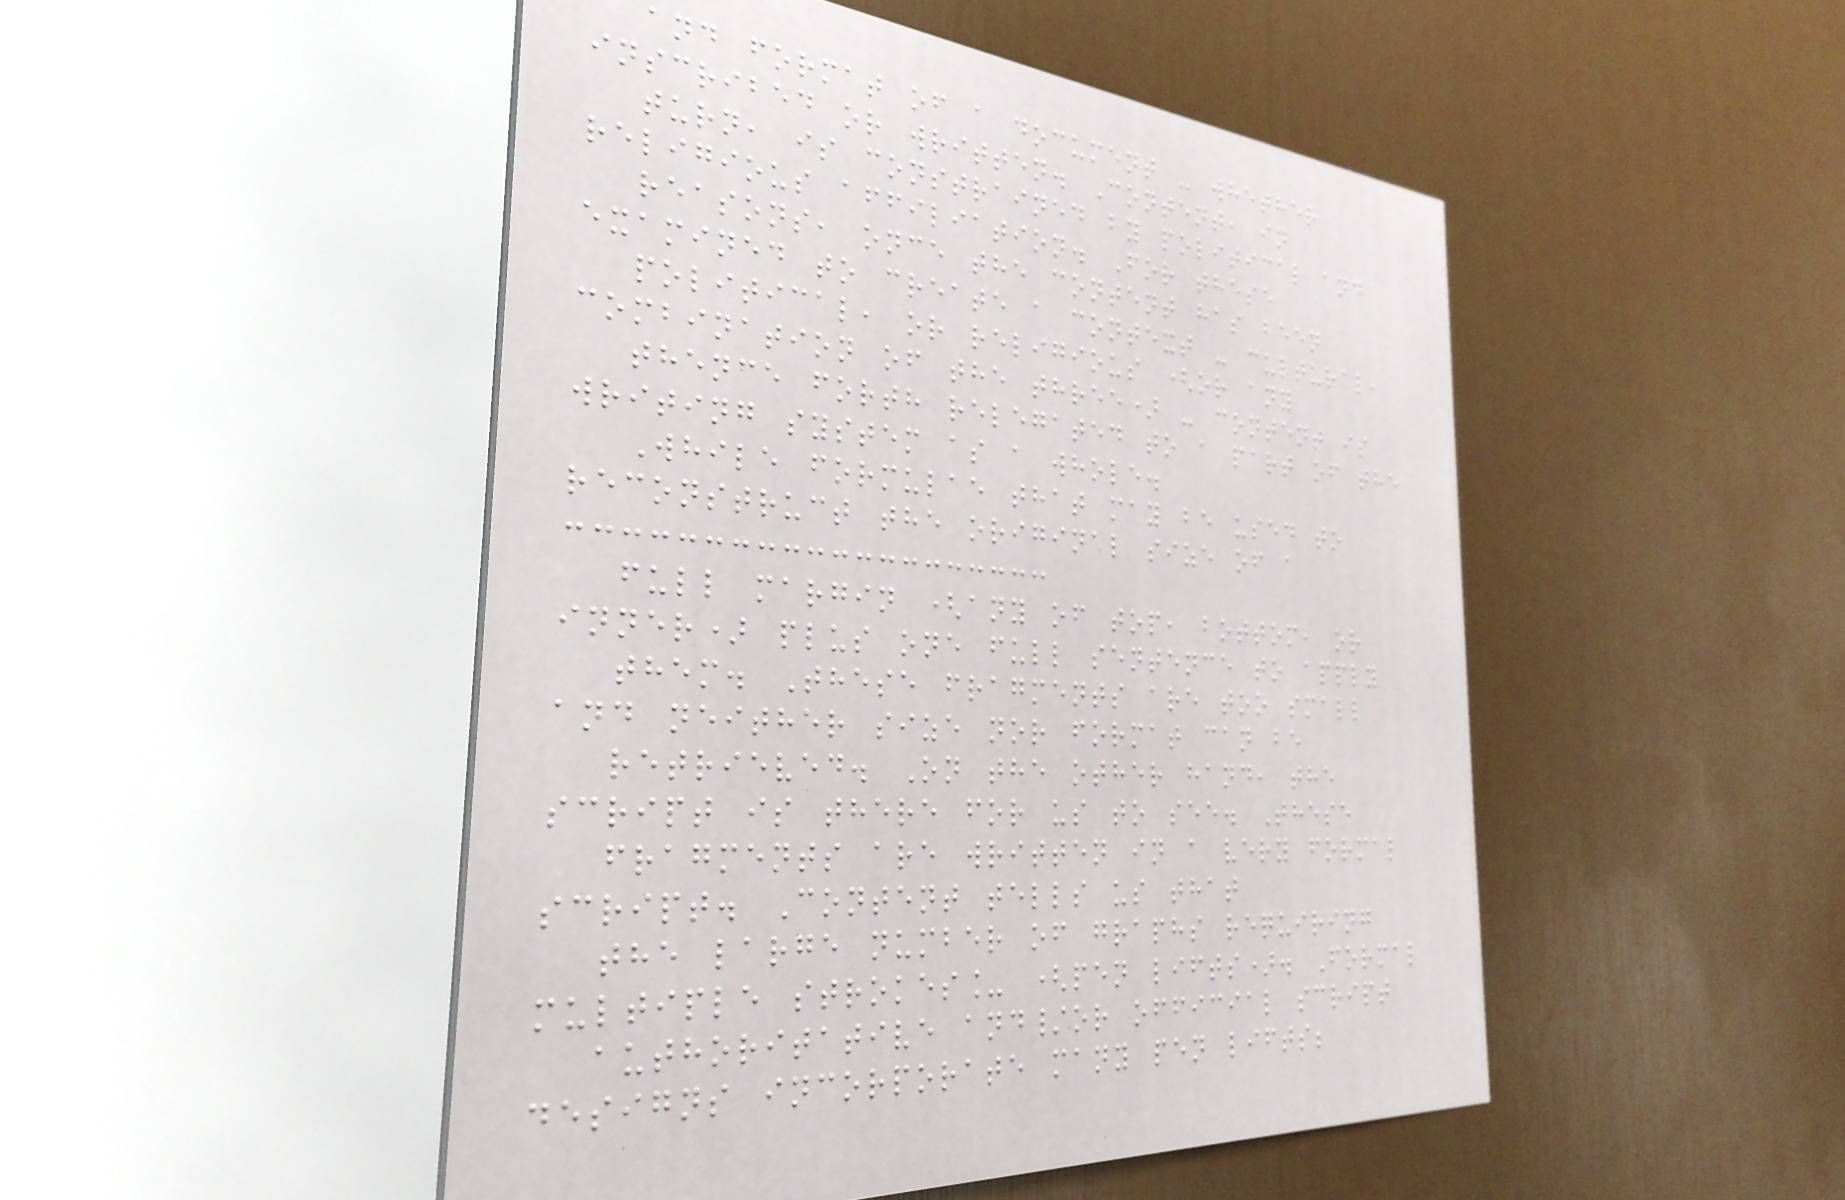and format of a document - whether
inscribed or written. Content, in
turn, is constrained by political and
religious affiliation. For these
reasons, once the content has been
examined to create a context - cultural,
political, or religious (or any
combination of the three) - content is
thence forth relegated to a part of the
writing system as a whole.
While formulae that may be used to
reconstruct the original size of a
full margin (any of top, bottom, or
inner) plus one full sentence to apply
them. These fragments are too small
and neither size nor format can be
retrieved. On the other hand, the
script is there for us to see. These
fragments are written in a very formal
script. Content tells us that
the large number of graphs requiring
multiple strokes_ (pen lifts). Formal
authoritative and/or official script
designs incorporate many pen lifts;
